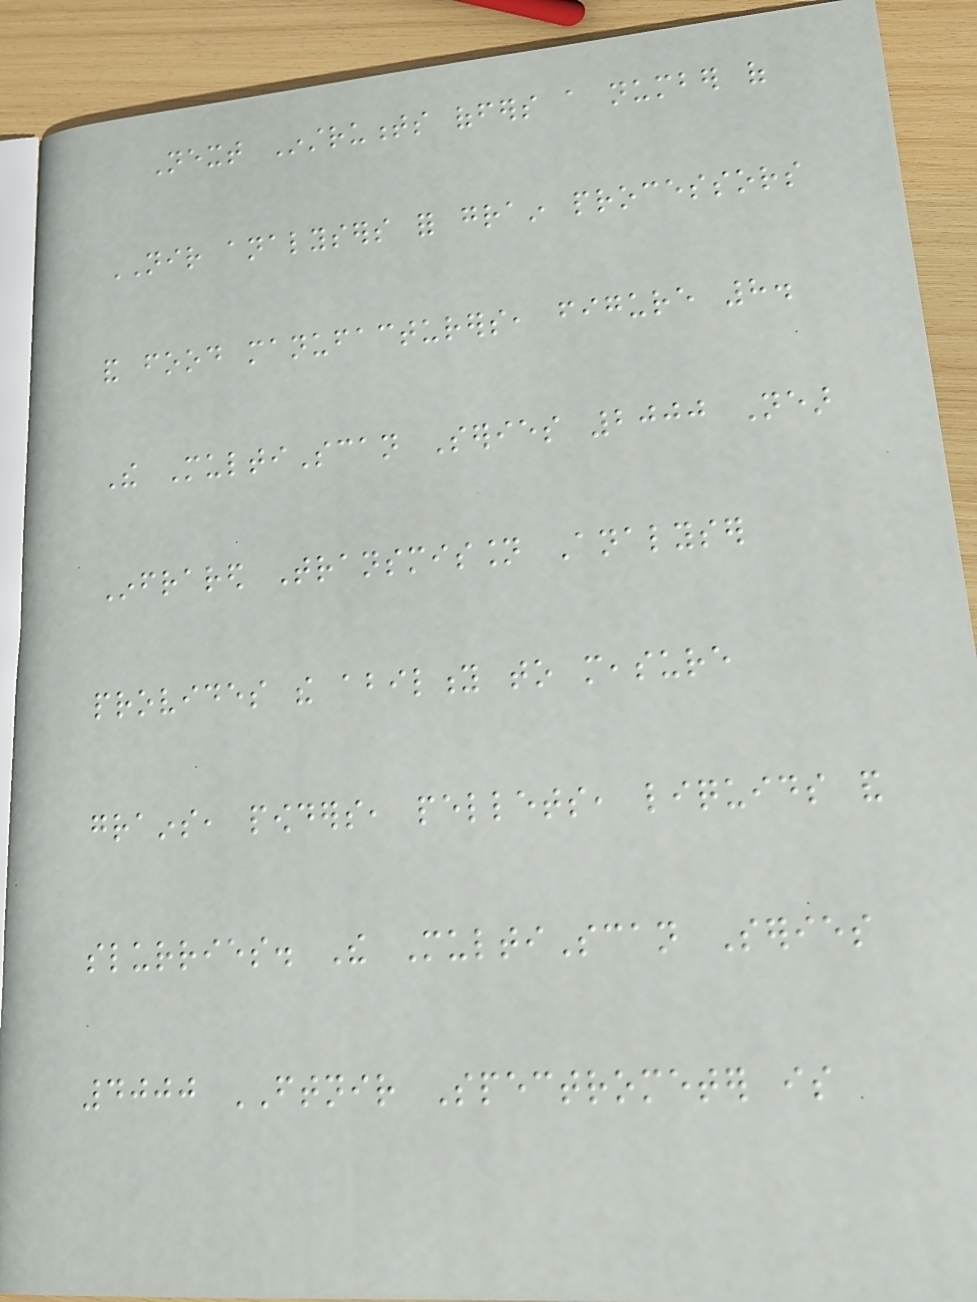Next Instruments offers a number of
NIR analysers for grain processors
and food manufacturers, figure 8.
The MultiScan Series 2000 Near
Infrared Transmission Analyser
provides the ability to measure
grains, powders, pellets, liquids and
slurries. The MultiScan Series
4000 FTNIR Spectrometer is
